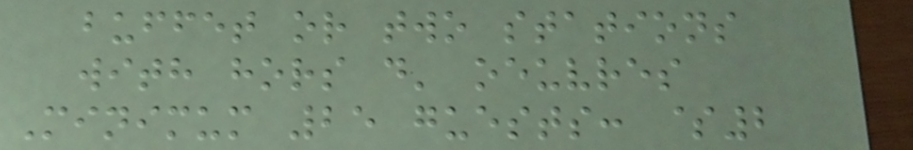buffet or two stations
with hors d' oeuvres
Minimum 25 guests: $2
